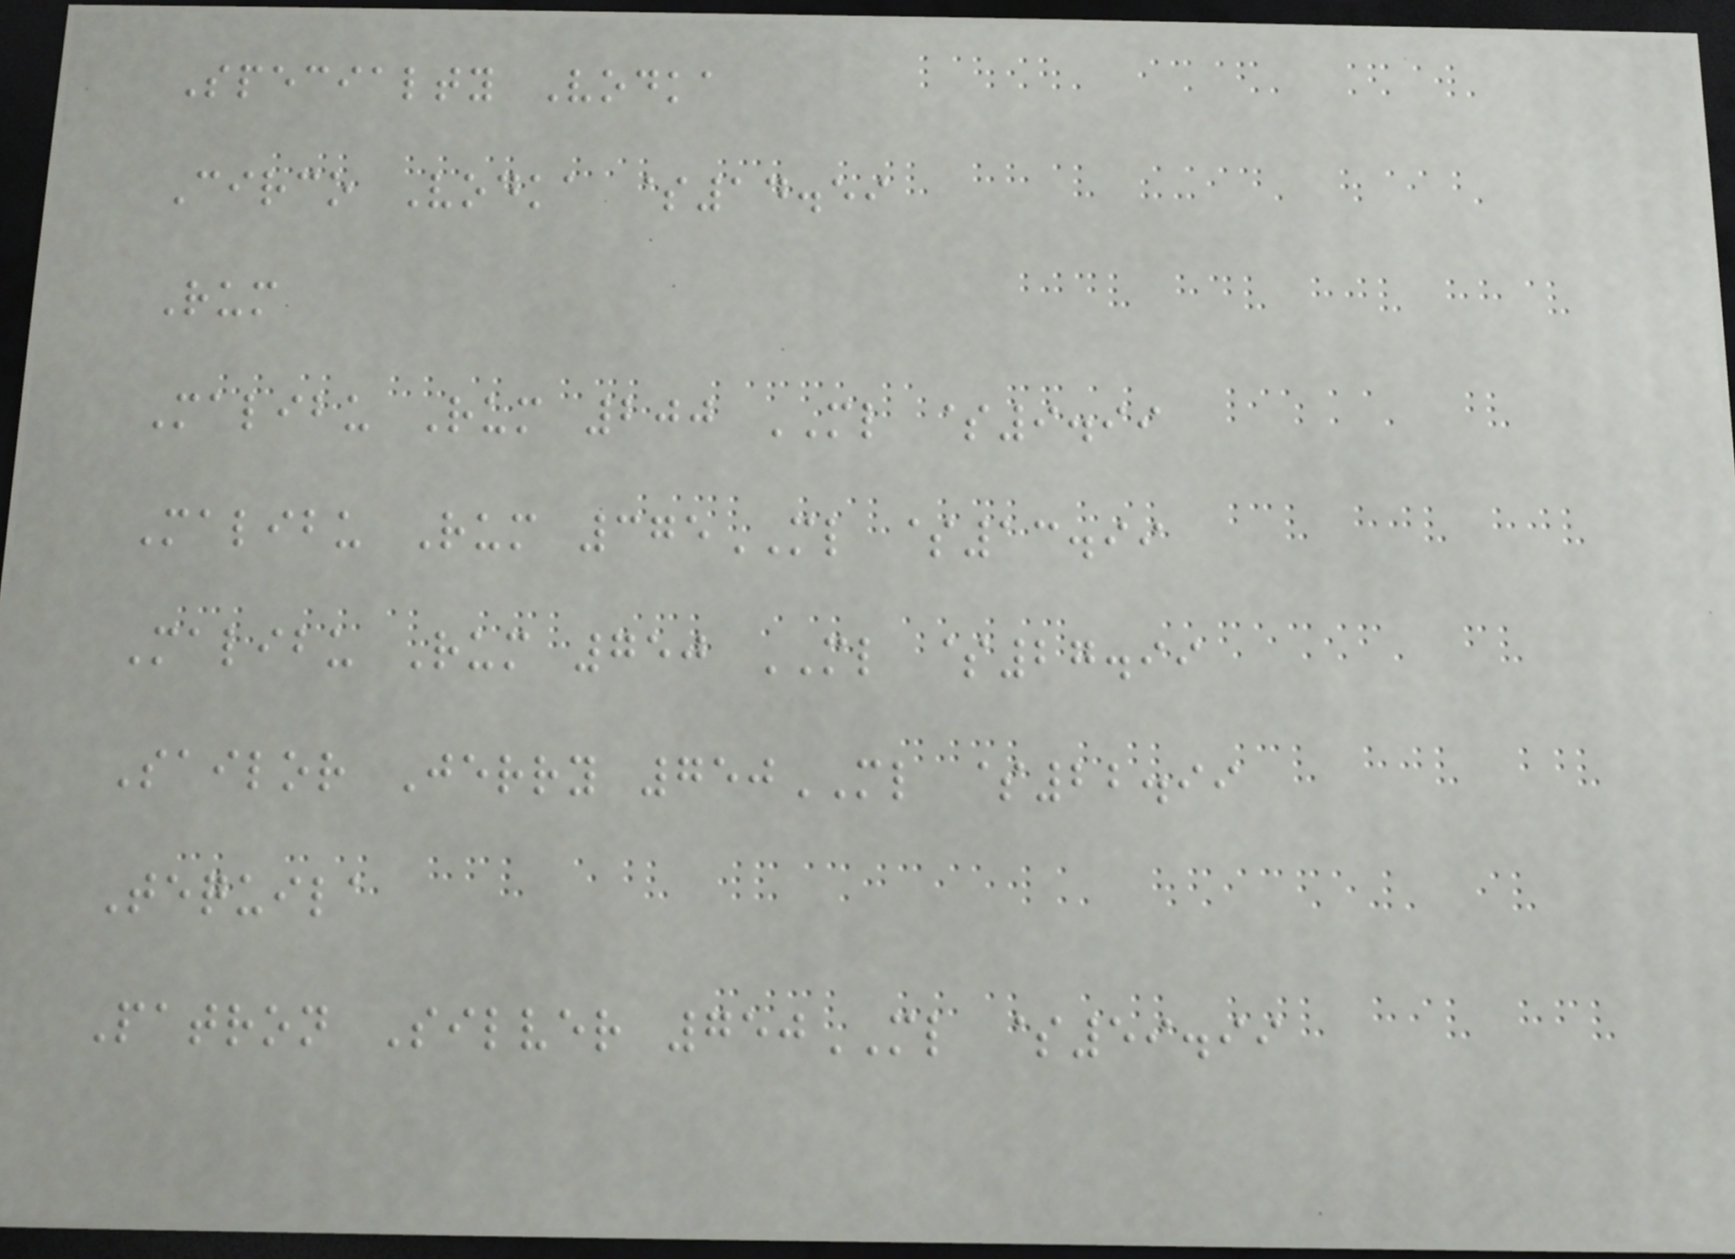Specialty Vodka
Circo Vodka $14.59
Rum
Malibu Rum 200 ML $9.99
Malibu Rum 375ML $13.99
Malibu Rum 750 ML $27.99
Sailor Jerry 750ML $22.99
Tequila
Patron Silver 750ML $59.99
